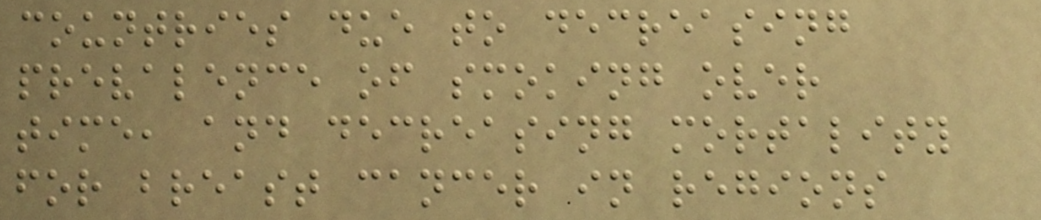countries due to decreasing
prevalence of smoking over
time, and decreasing mortality
for breast cancer in regions
